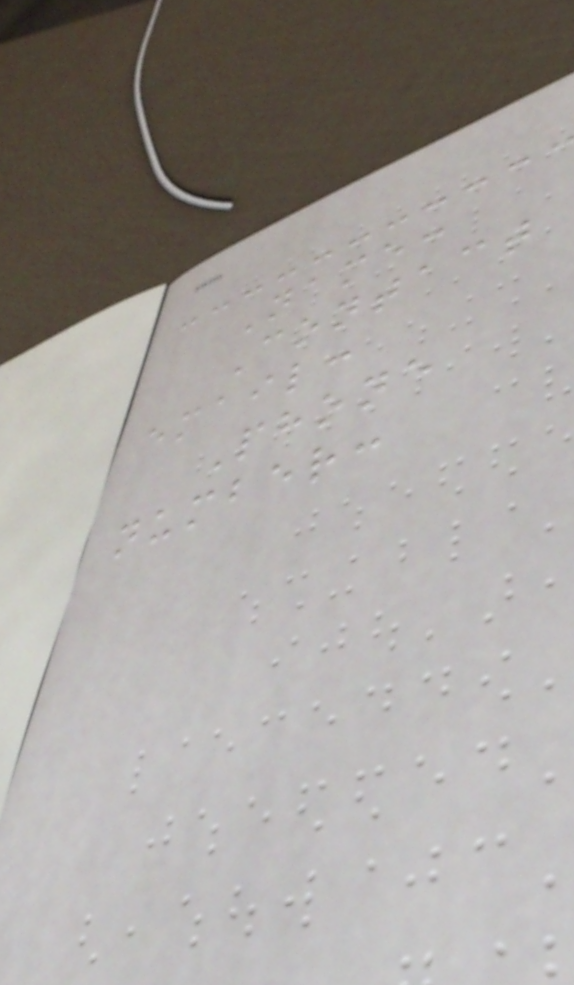Name:
Contact
email:
Phone
number:
